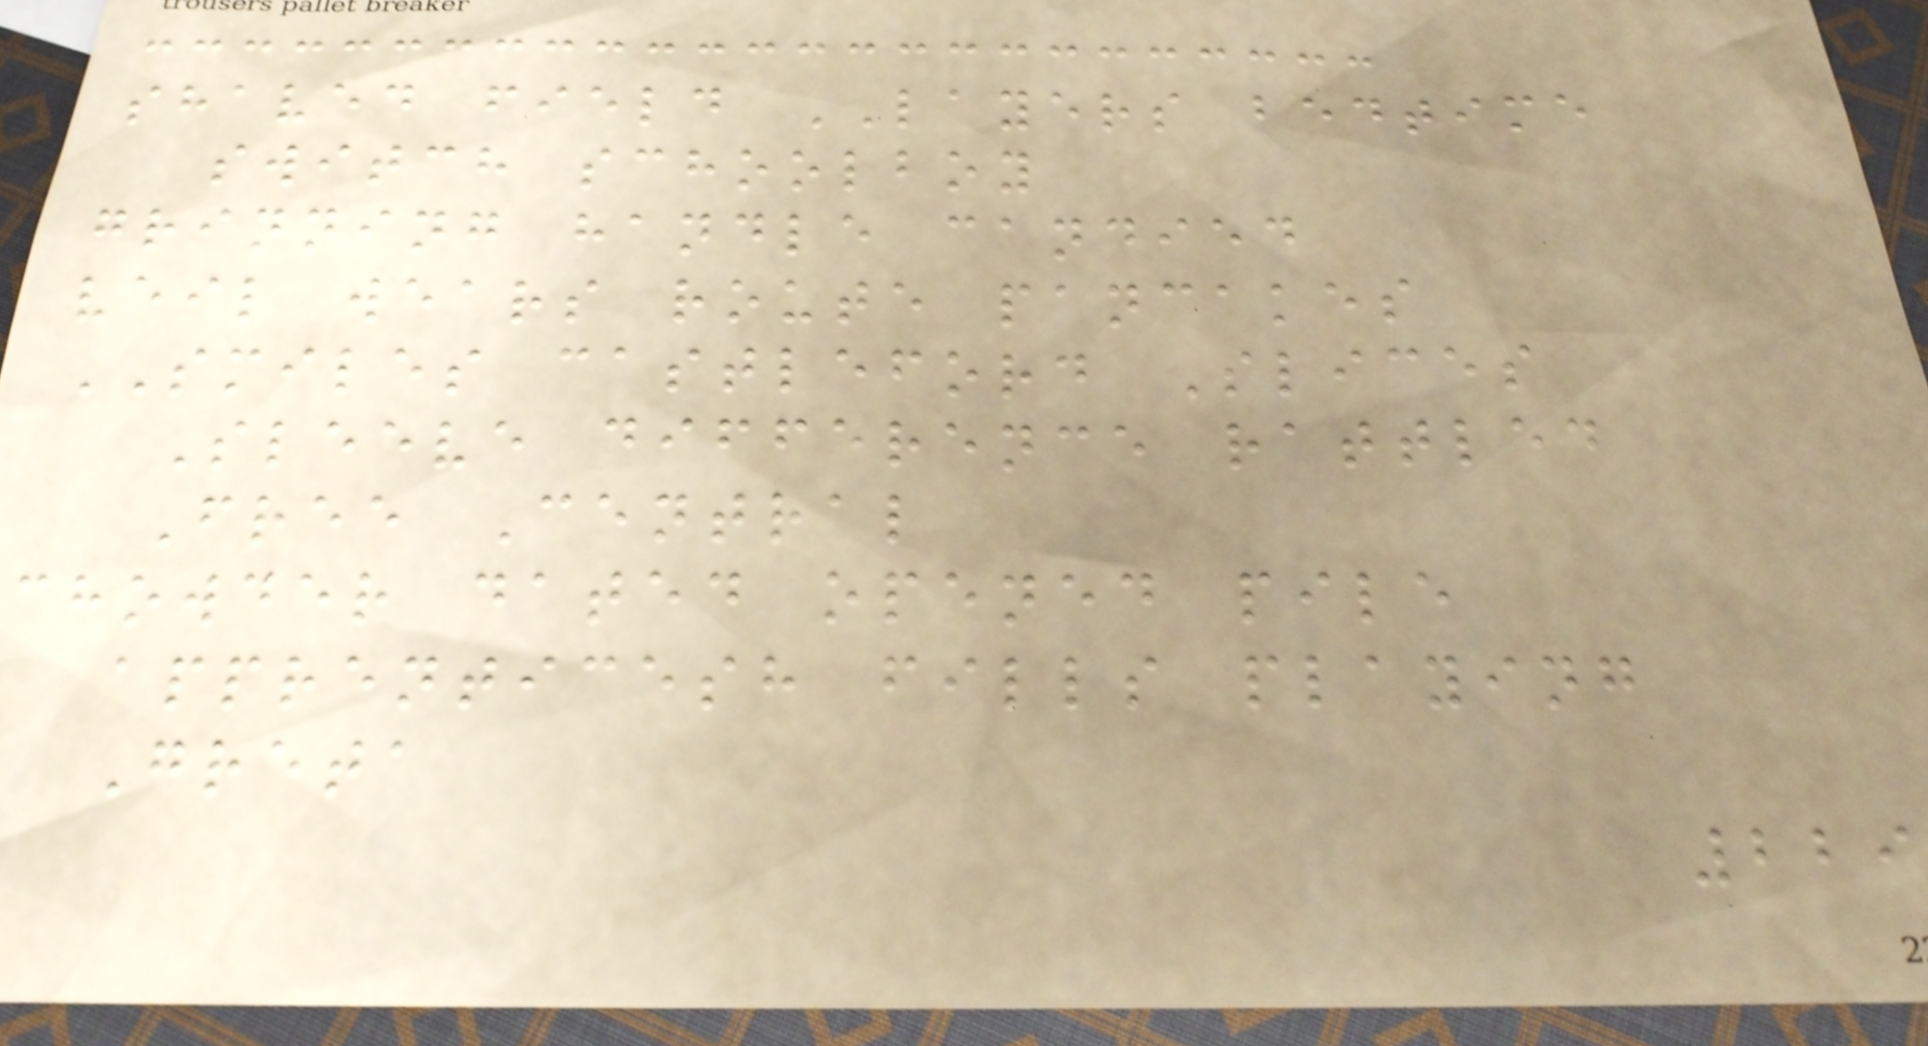shaved field LAYERS bedtime
switch schoolboy
grinning handle candied
veil wears route pancakes
SMILES castleford Slices
Sleeve difference rattled
Free Central
chowder dated opened pile
apprenticesh fills playing
Greta
229
